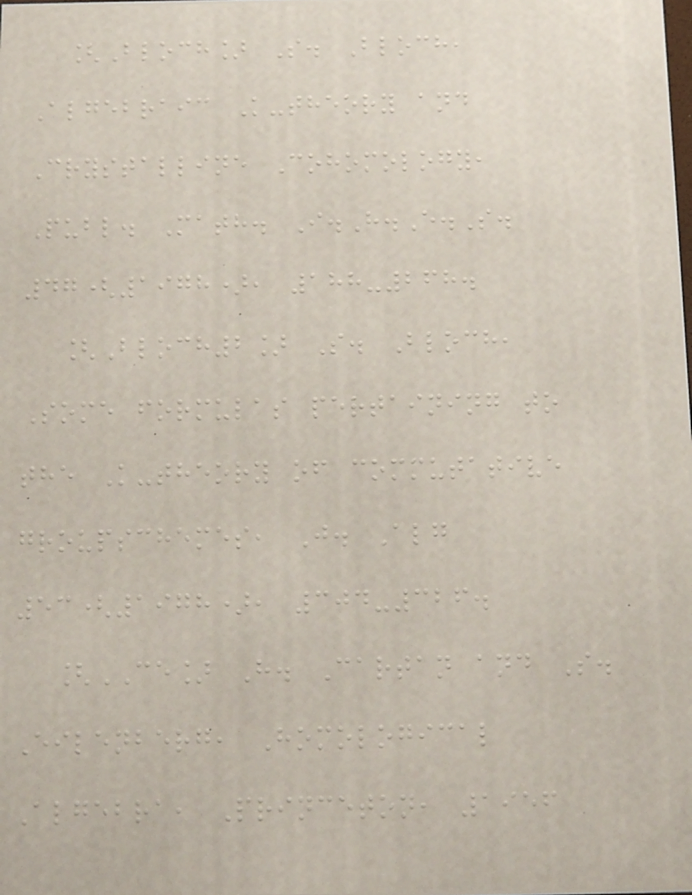[Bloch] S. Bloch,
Algebraic K-theory and
Crystalline Cohomology,
Publ. Math. I.H.E.S.
47(1978), 188-268.
[Bloch2] S. Bloch,
Some formulas pertaining to
the K-theory of commutative
groupschemes, J. Alg
53(1978), 304-326.
[CE] H. Cartan and S.
Eilenberg, Homological
Algebra, Princeton, 1956
